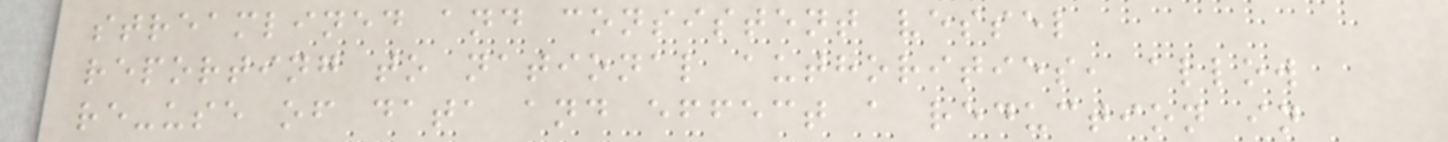streamlined and consistent vessel
reporting to national authorities, allow
re-use of data and effect a reduction in
